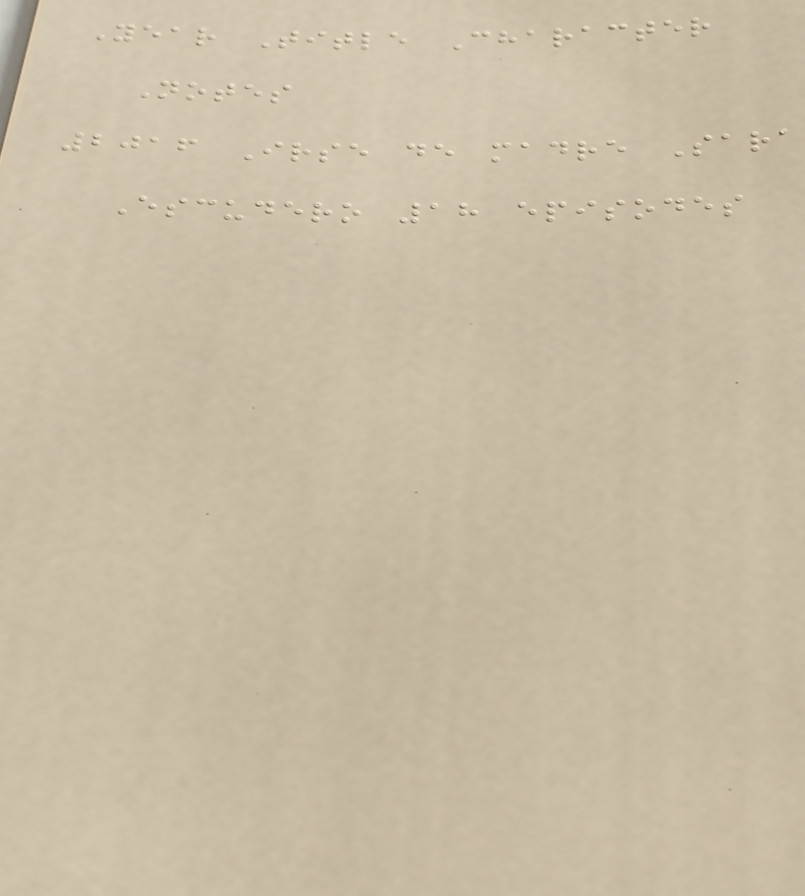Year Title Character
Notes
2016 Irse de madre Sara
Escudero 18 episodes
